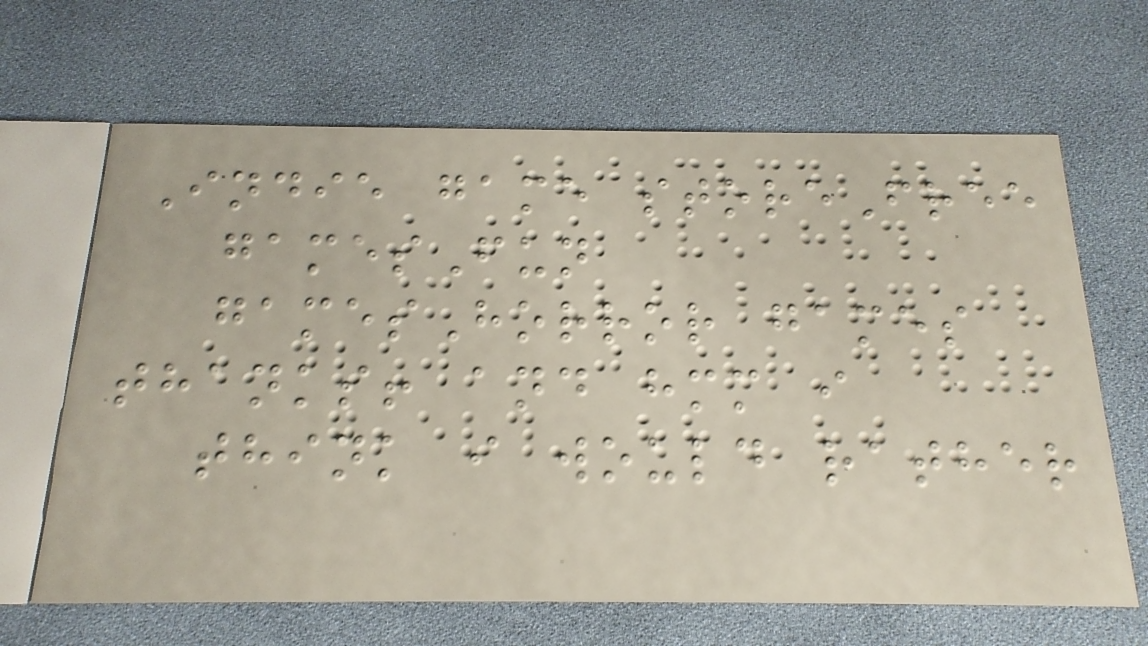Indie game storeFree
gamesFun
gamesHorror games
thanks! and hmm i
think i would rather
